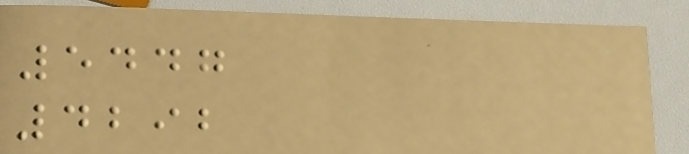5447
4292
